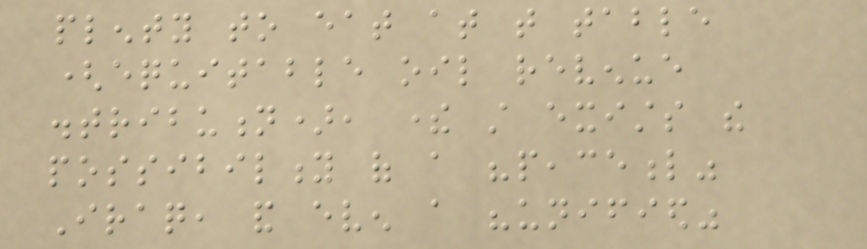plenty to eat at that table
(equitable oil revenue
distribution), there still exists the
possibility of a "peaceful"
Iraq, and even a "unified"
